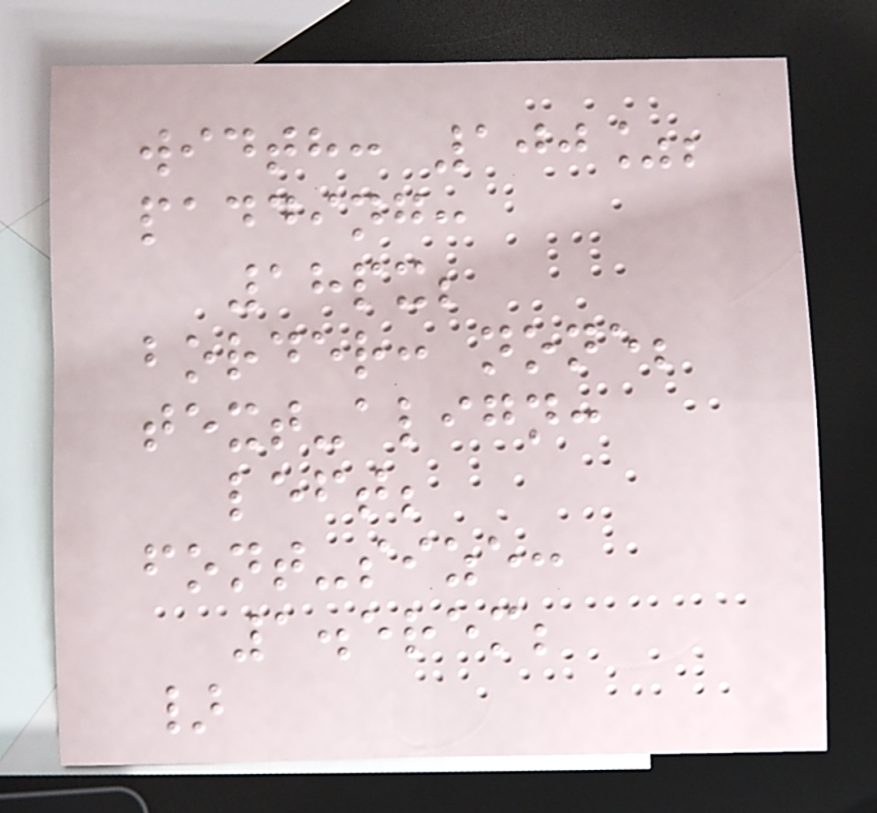width: 100%;
padding:
18px;
border: none;
text-align:
left;
font-size:
1.5rem;
}
